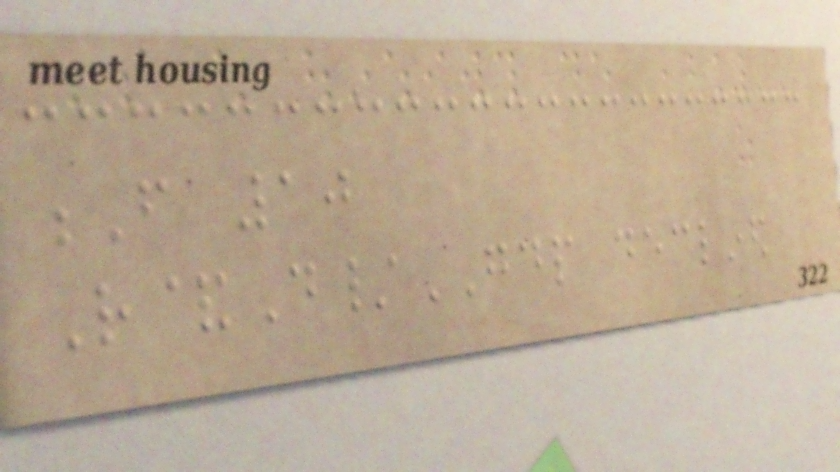F 10
R&D/GDP declined
